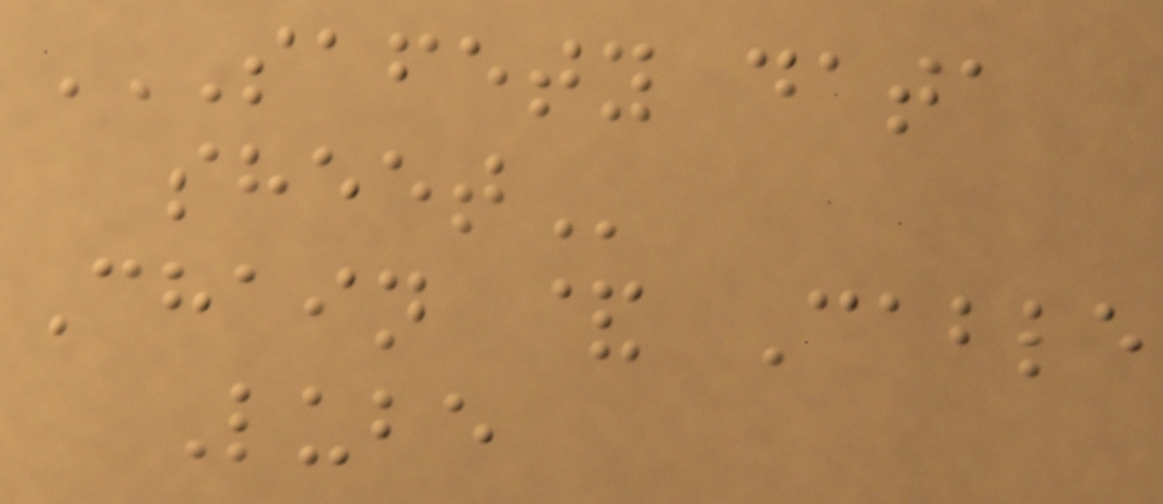SAFETY DATA
SHEET
Chain & Cable
Lube
